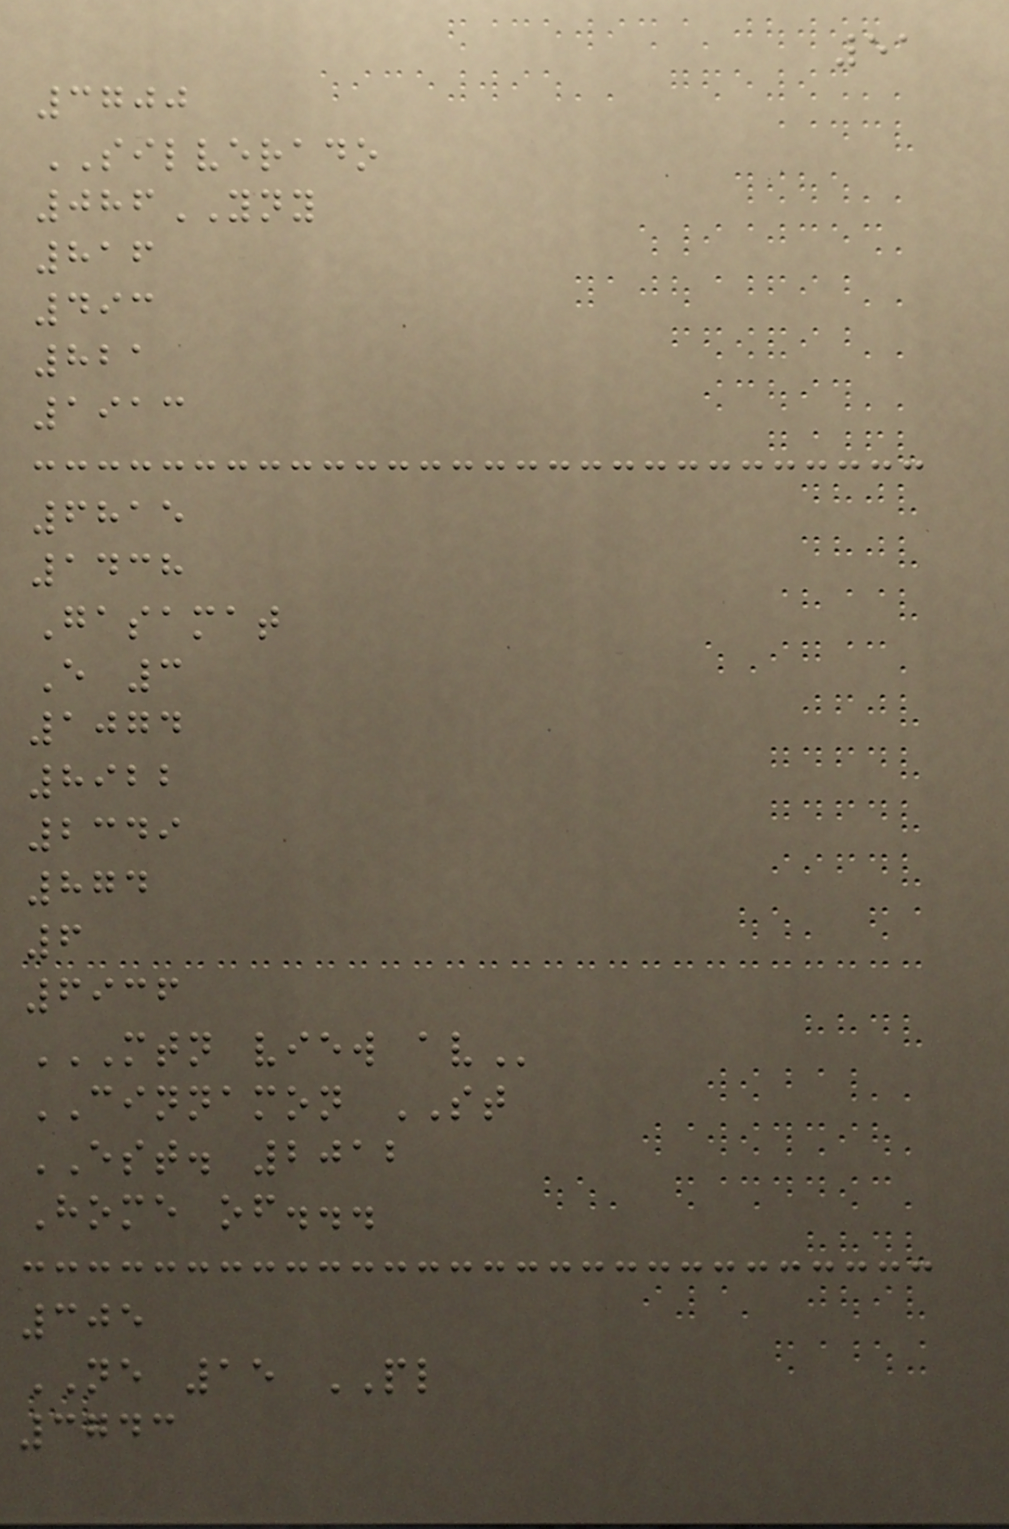51
3700
SILVERADO
086YNY
816
493
821
1913
6815
1438
Gasamat
E 3
1074
8922
2349
874
6
6936
MTN VIEW AV
CINNAMON ST
EST. 2012
Home of...
305
NE 15 PL
3743
